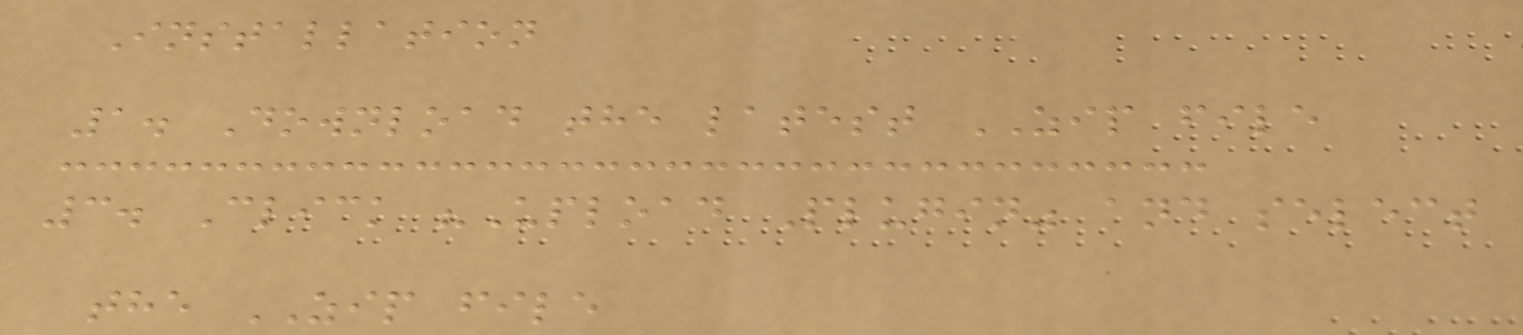Installation
1. Download the latest ZIP file
3. Click "Upload Plugin" and select
the ZIP file
